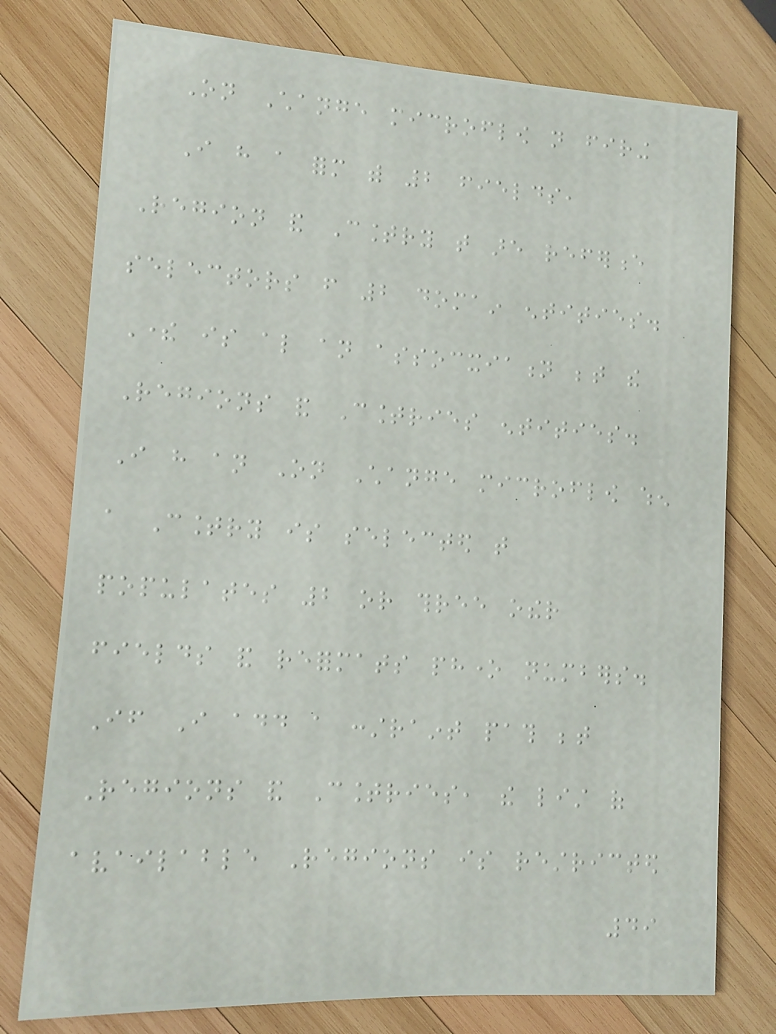On Change microflow not firing
I have a form with 2 fields,
Region and Country that are reference
selectors from 2 domain entities.
There is also an assocxiation between the
Regions and Countries entities.
I have an On Change microflow when
a Country is selected that
populates 2 or three other
fields and reformats phone numbers.
If I add a constraint path between
Regions and Countries, the list of
available Regions is restricted
49
